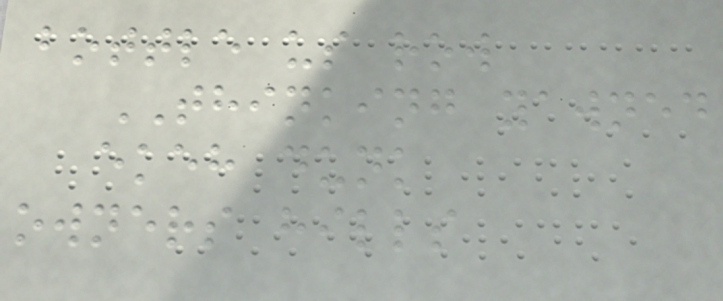bottle us row
THINKING yawned
ekeh dunk
owners hills
